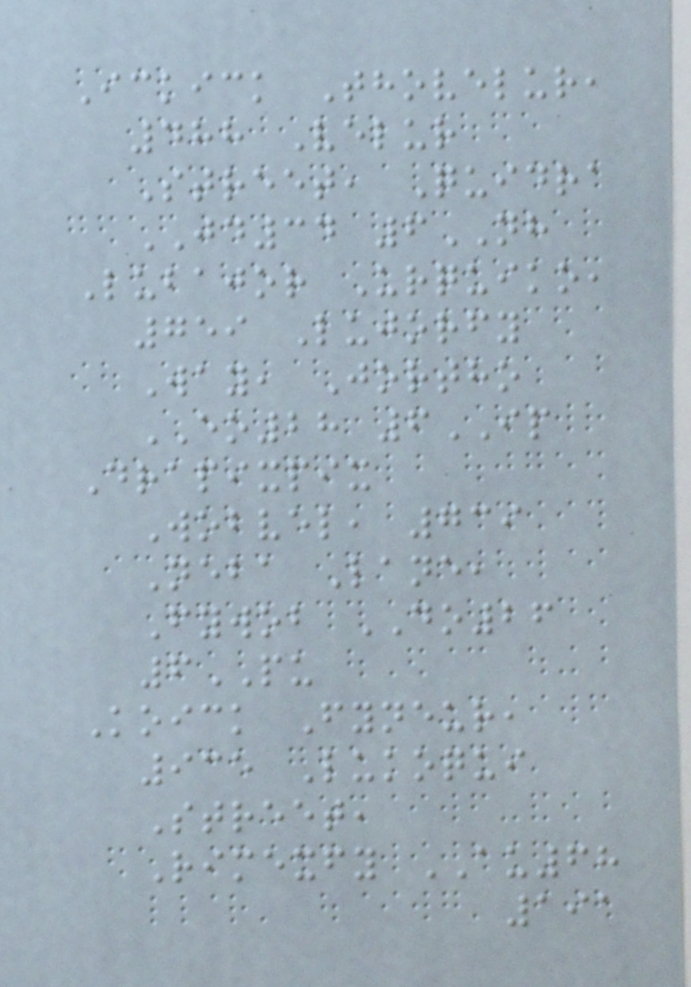Ickick Thovelur,
488 Velur
Street, Quidra
JD34 6NH
Lubajor Urquiko,
759 Lujorfy
Way, Jortho
EO28 6IP
Drapixpix
Wobvel, 739
Neba Lane,
Fywob DO26
6PU
Koick Fyneur,
935 Lukoqui
Street,
Rimexfy AU68
191
